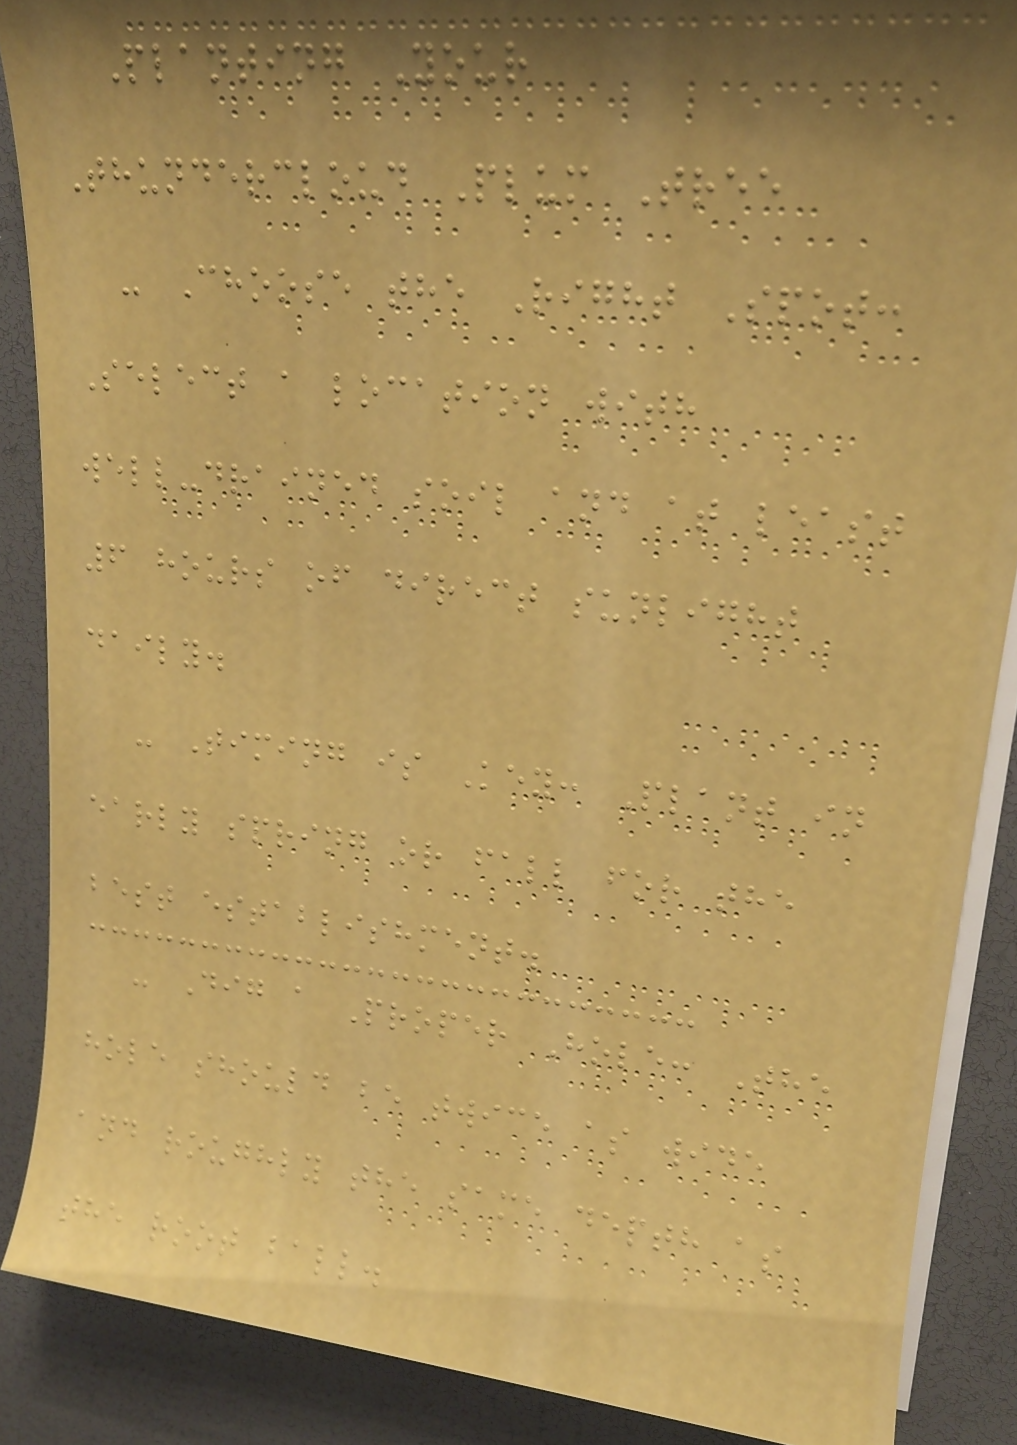Planting Your
Thundercloud Plum Tree
- Choose the Right Spot:
Select a location with
well-drained soil and at least
6 hours of direct sunlight
daily.
- Timing is Key: Plant in
early spring or fall for the
best establishment.
- Dig a Proper Hole: The
hole should be twice as wide
and roughly the same depth as
the root ball.
